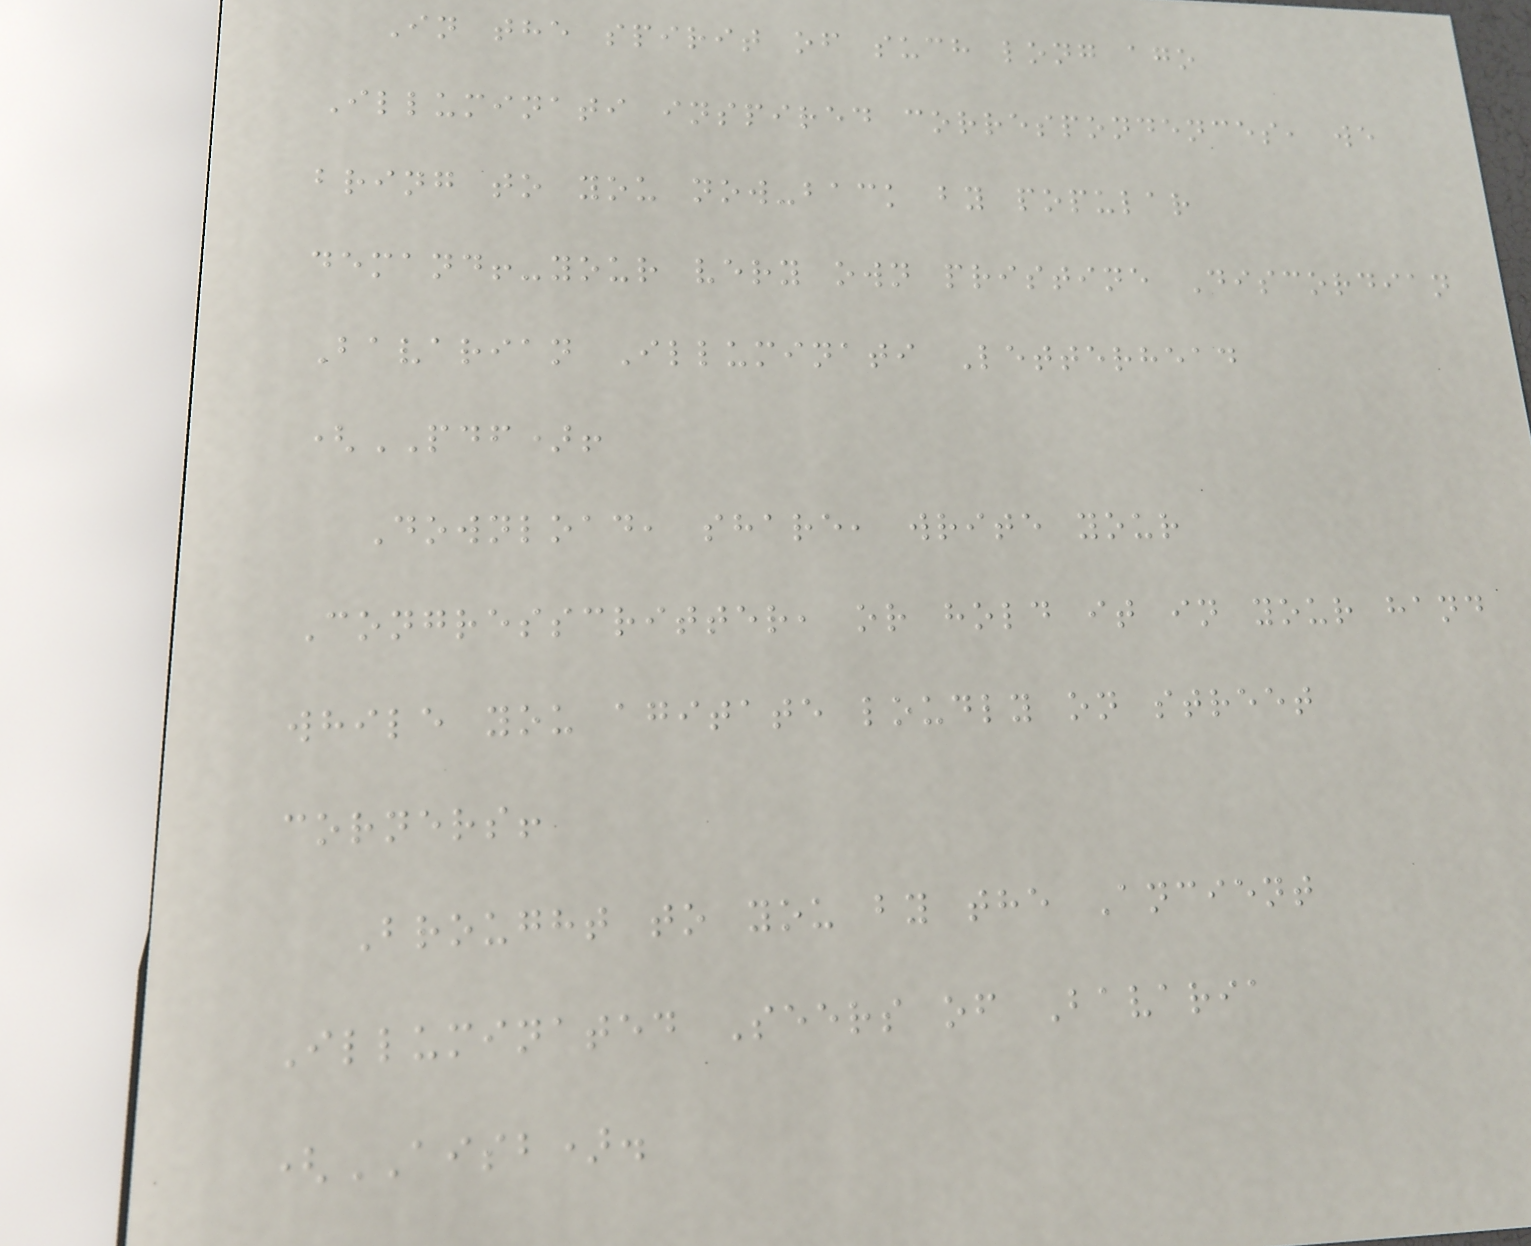In the spirit of such long ago
Illuminati inspired correspondences, we
bring to you now-back by popular
demand!-your very own pristine Discordian
Bavarian Illuminati Letterhead
(PDF)!
Download, share, write your
Congresscritter, or hold it in your hand
while you agitate loudly on street
corners!
Brought to you by the Ancient
Illuminated Seers of Bavaria
(AISB).
